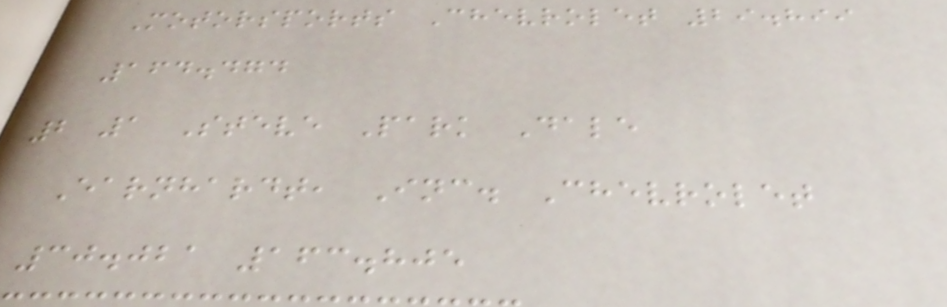Motorsports Chevrolet 29.899
164.474
2 1 Steve Park Dale
Earnhardt, Inc. Chevrolet
30.021 163.805
